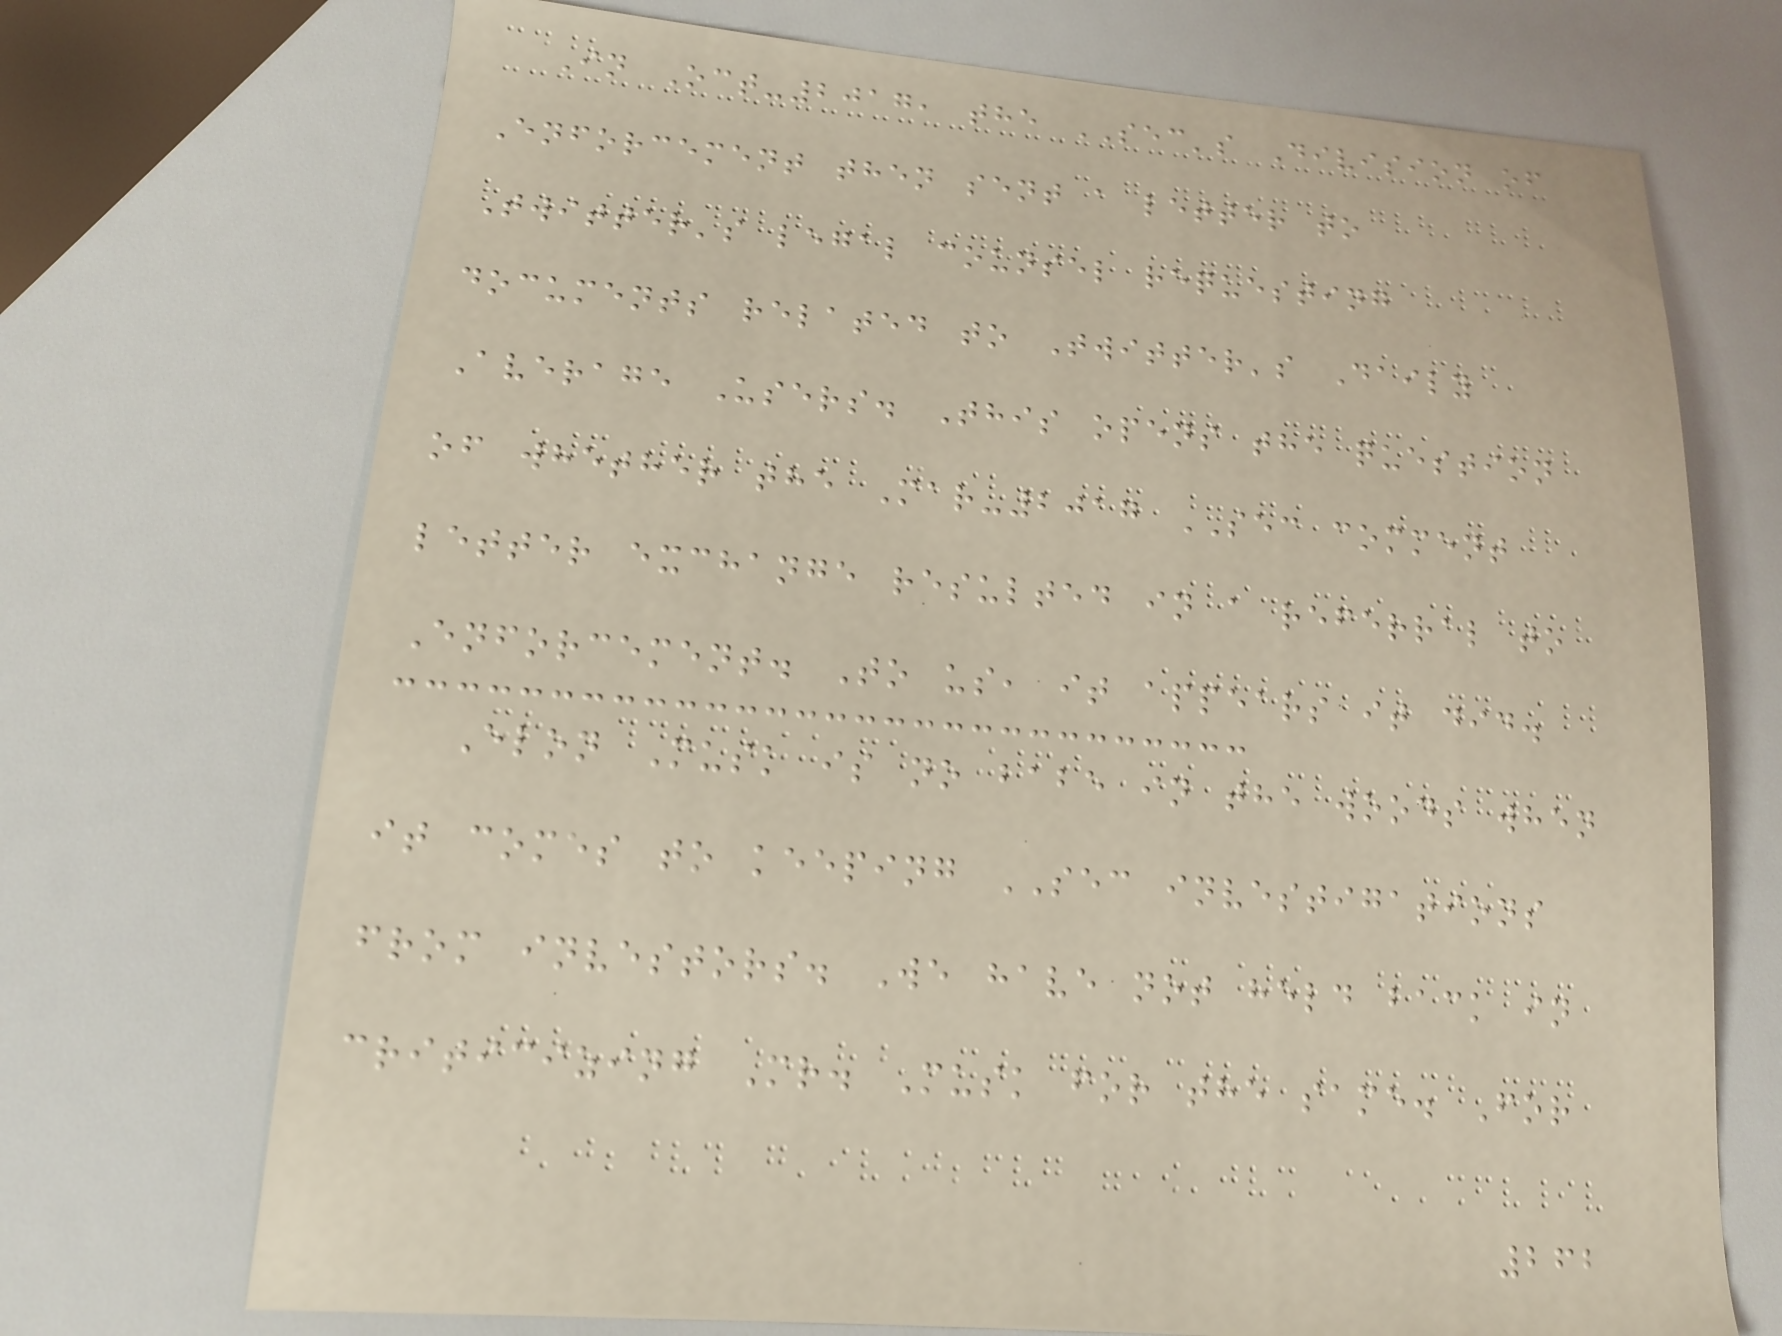In Oct-2017, the SEC's Division of
Enforcement then sent a letter to
Twitter's legal counsel requesting
documents related to Twitter's Daily
Average Users. This opens the question
of whether the Mar-2017 SEC comment
letter exchange resulted in a referral to
Enforcement. To us, it appears it did.
Elon Musk is no babe in the woods when
it comes to keeping SEC investigations
from investors. We have not held back in
criticizing Mr. Musk for the same. For
262
